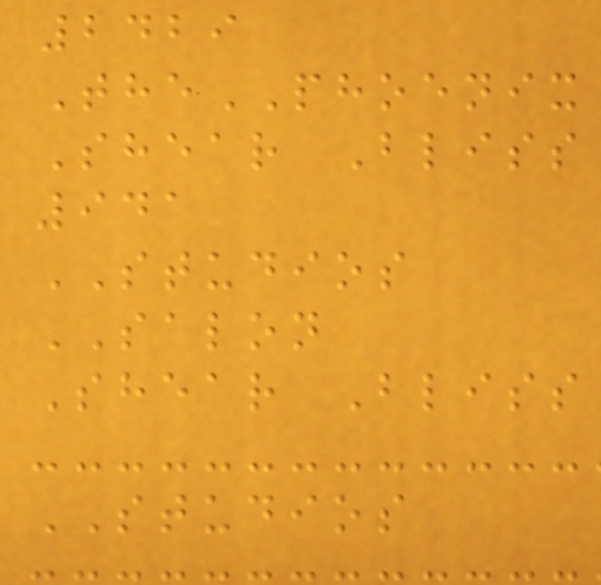2429
ThePHOENIX
Shear Bliss
941
STUDIOS
SALON
Shear Bliss
STUDIOS
